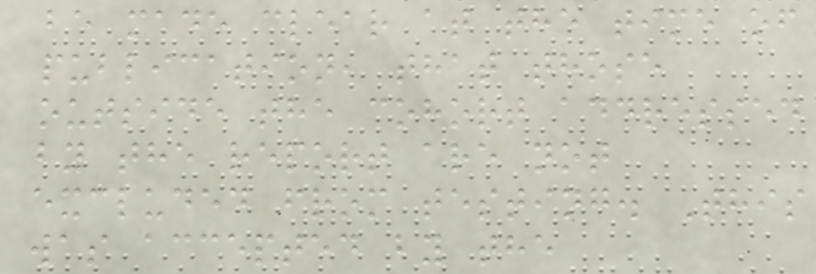be made clear at the time of
publication, that those
outside the cohort addressed
by the report are not
excluded from testing. This
was accepted by the
